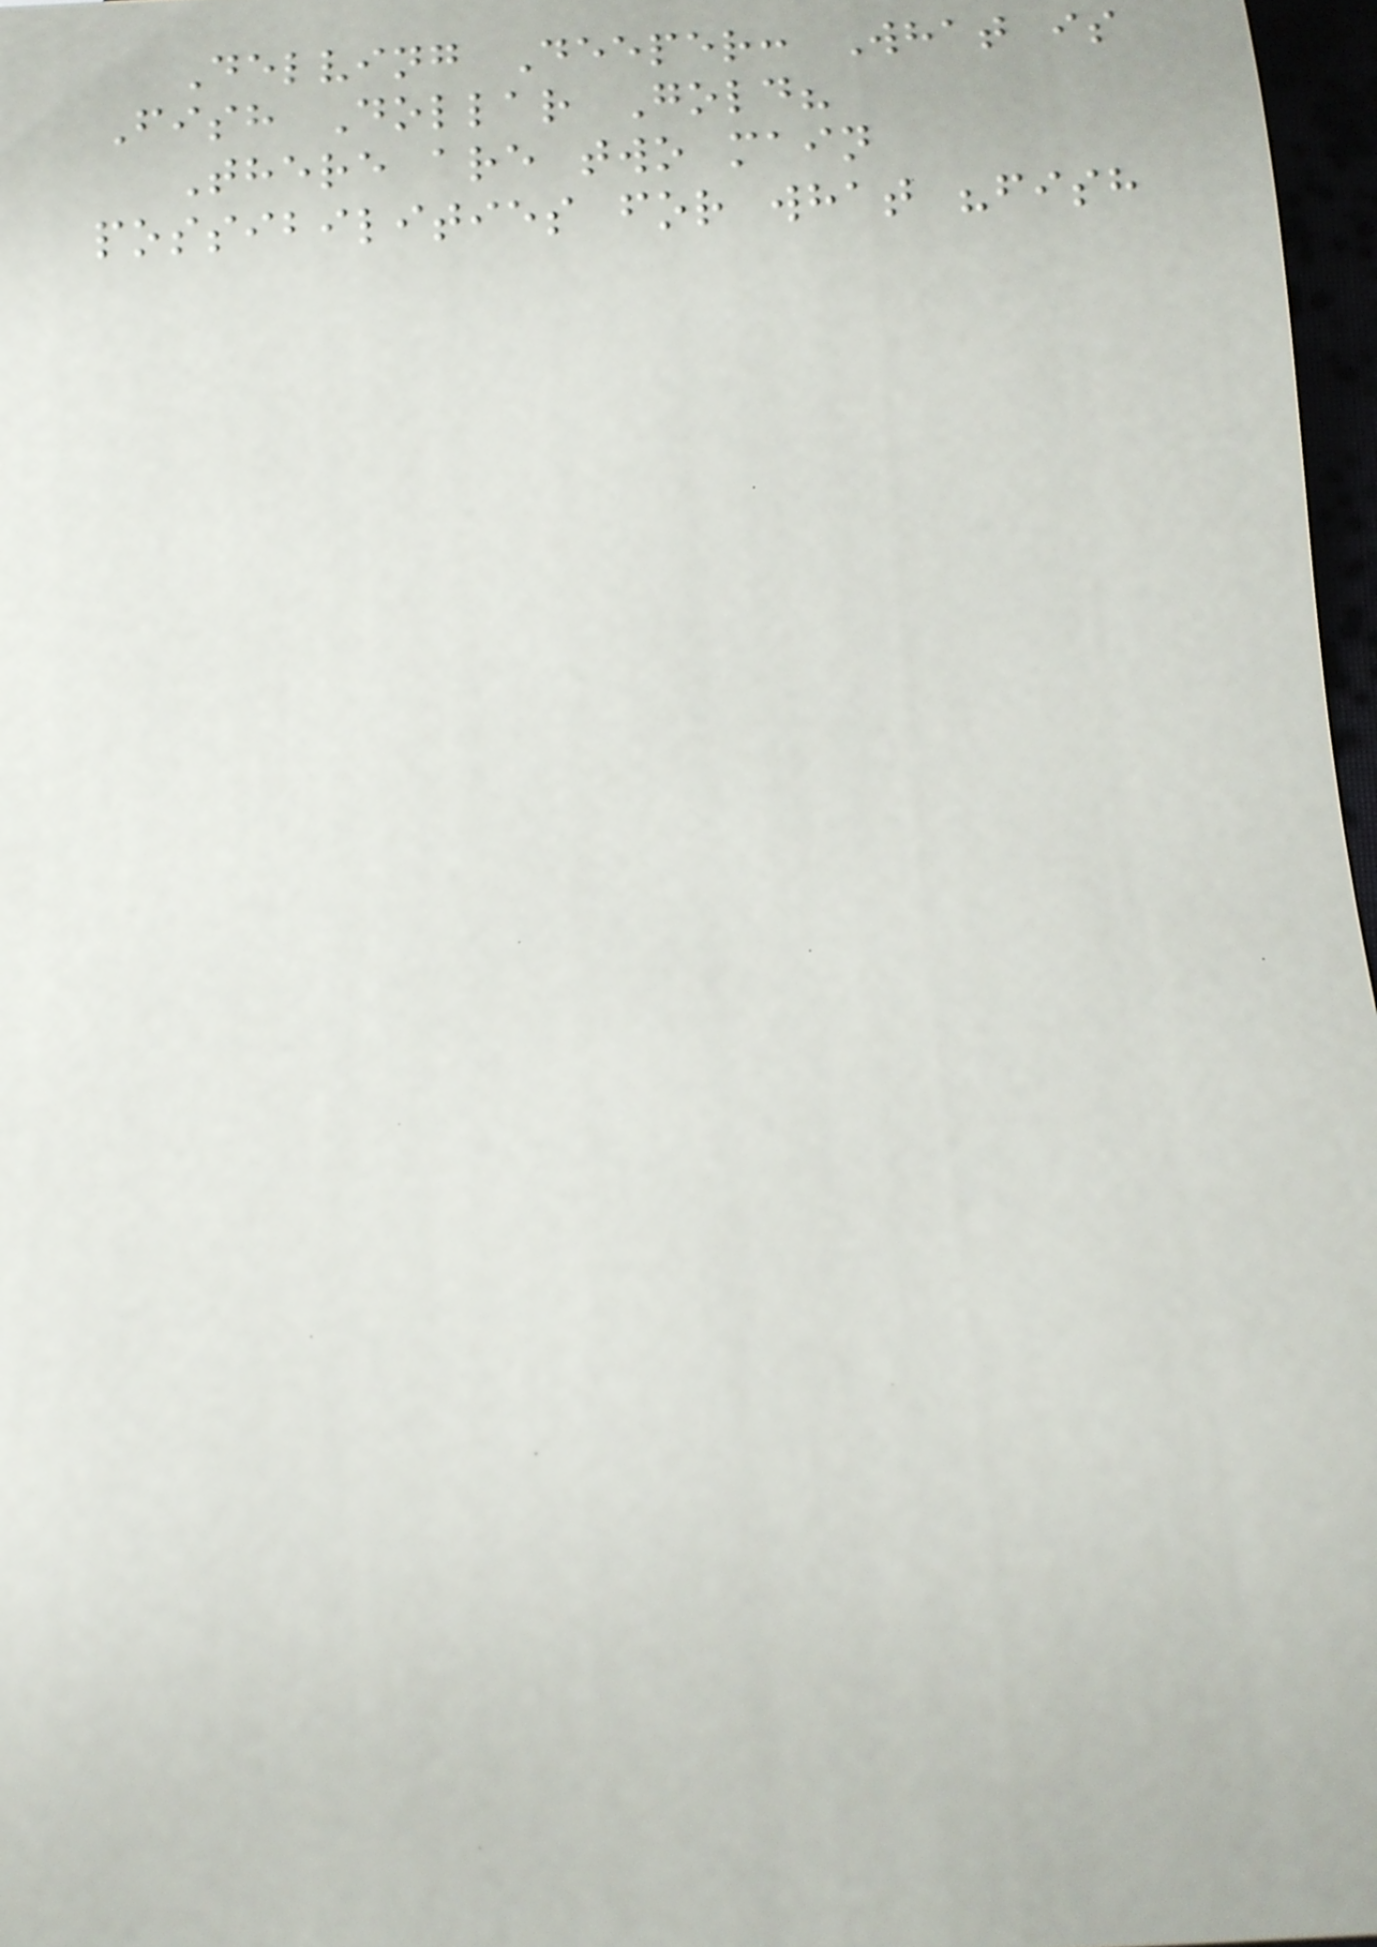Delving Deeper: What is
Fish Dollar Gold?
There are two main
possibilities for what "fish
